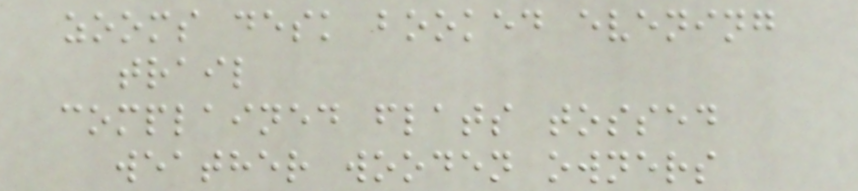zooms desk booked evening
trail
complained flats tossed
weather wooden owners
